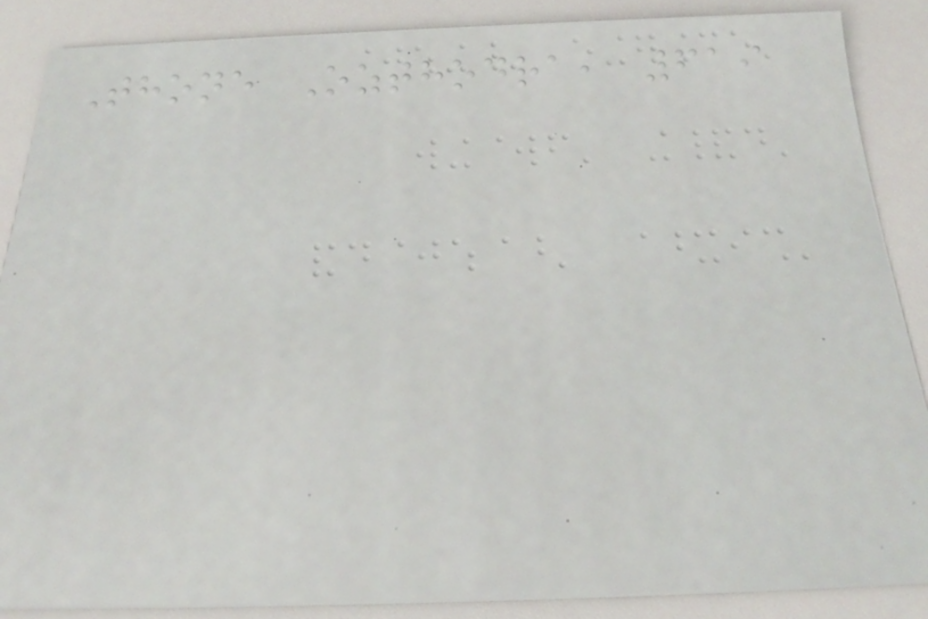Thone Ozthodra, 619
